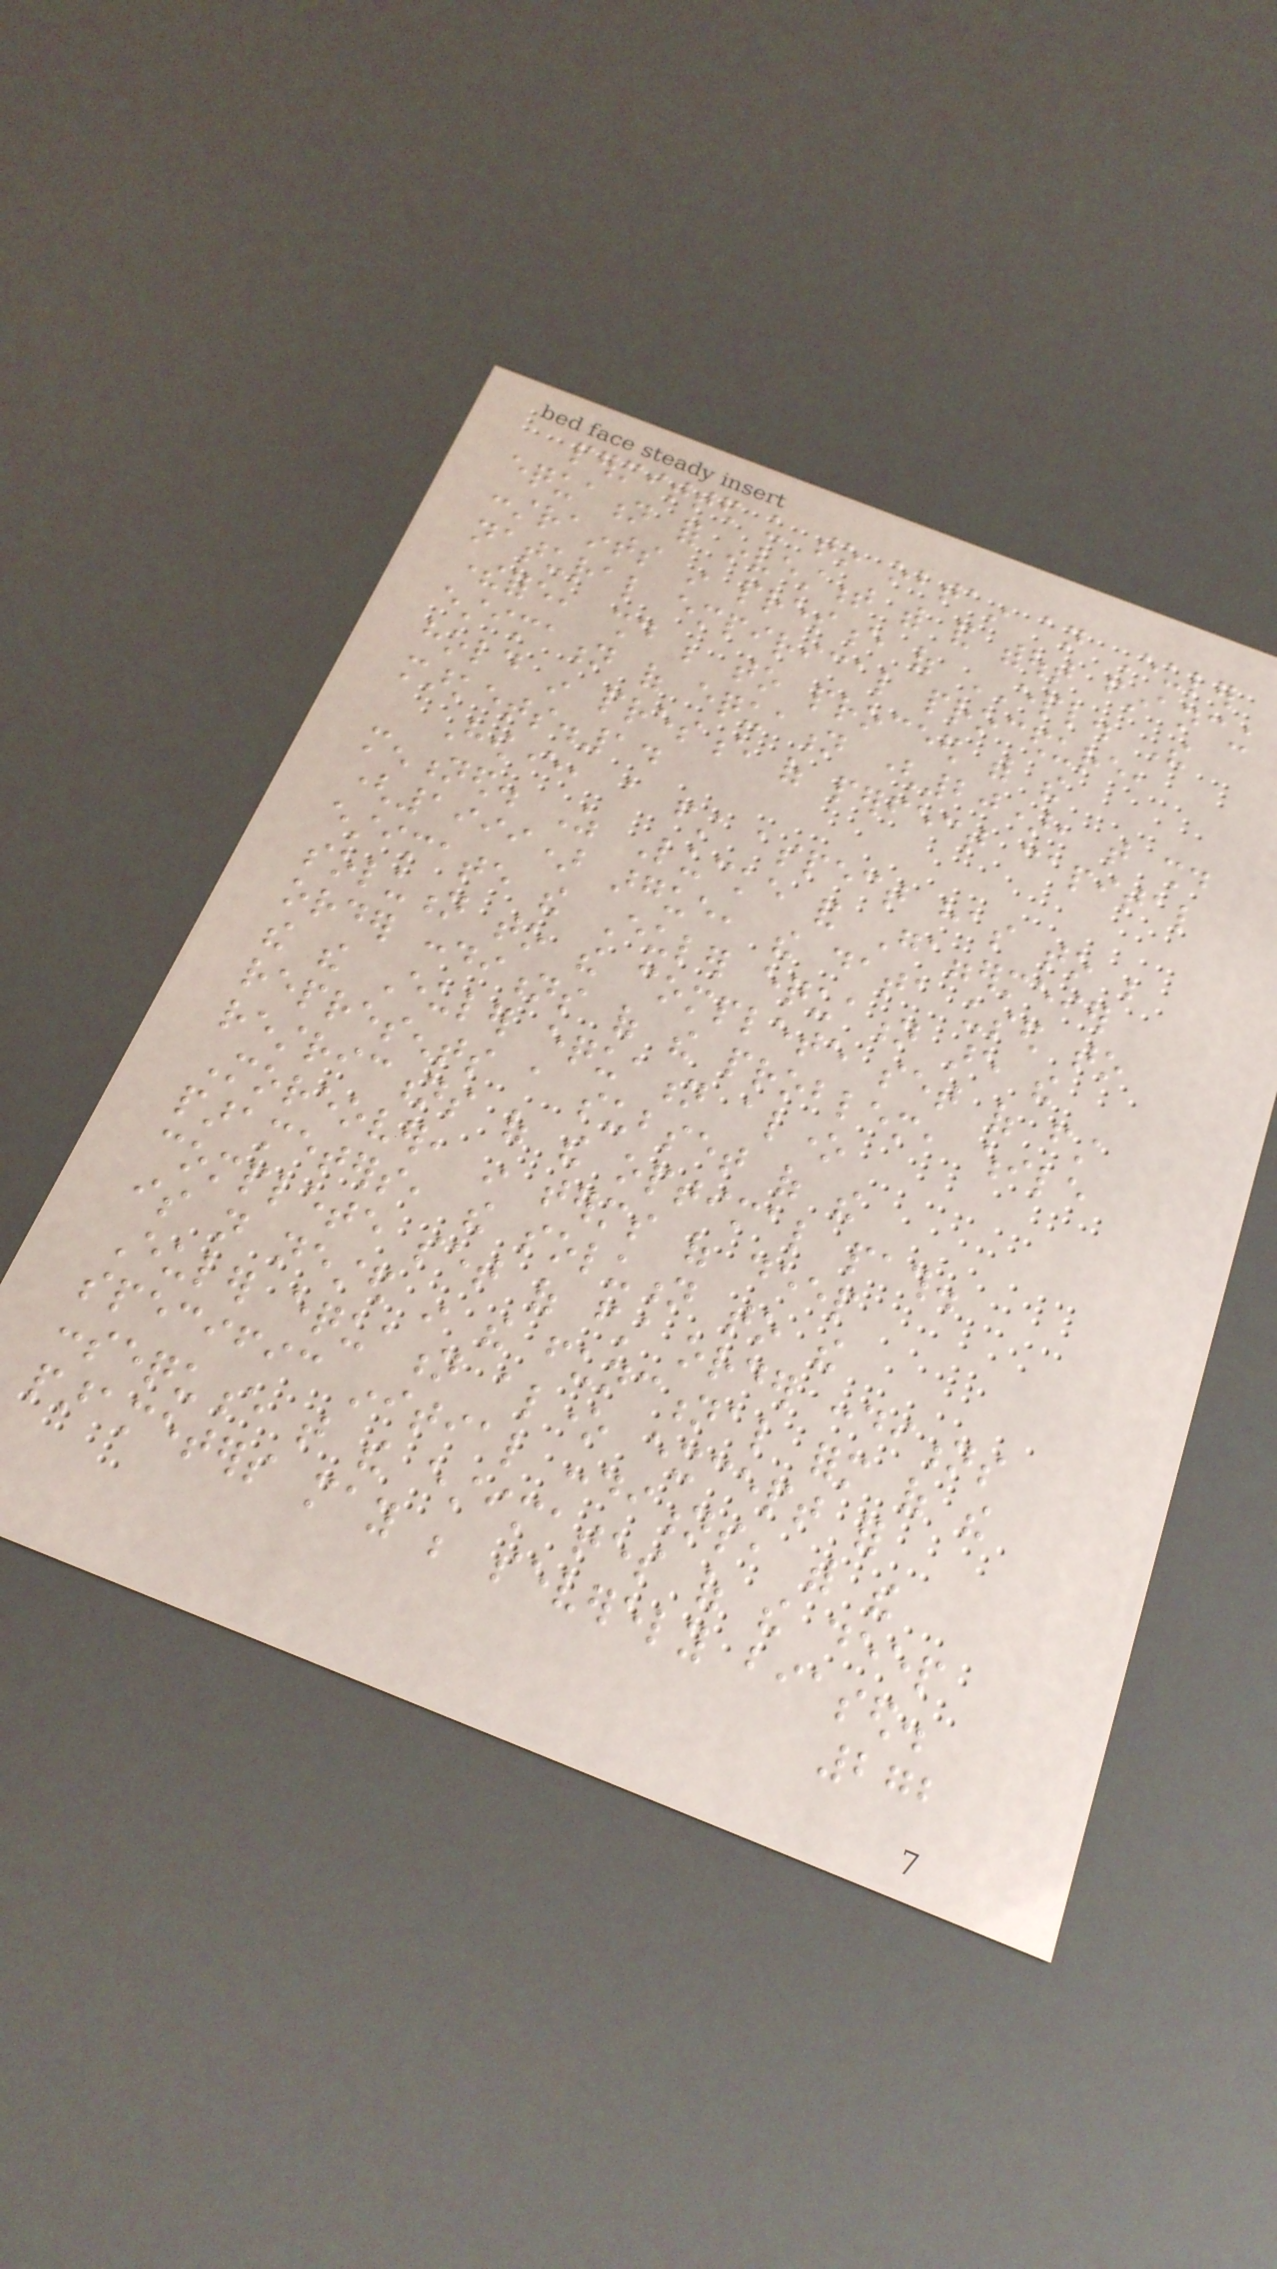permitted us to obtain an Euler
equation for investment with and without financing
constraints in presence of EPL. The
natural empirical procedure,
therefore, should be to proceed with the
estimation of equation (20), that should
hold in presence of perfect capital
markets.14
However, a first aspect has to be
mentioned. As Lucke and Gaggermeier
(1999) argue, the data used to
estimate the Euler equation are the
solution to the complete set of first
order conditions of the problem, while
the the Euler equation alone
represents a subset of the
restrictions of the optimal path.
Moreover, in terms of deep
parameters, the solution to the
complete set of first order conditions
is not nested in the functional form of the
Euler equation alone except for
specific initial conditions, with the
consequence that the estimates of the deep
parameters may be severely biased.
272
